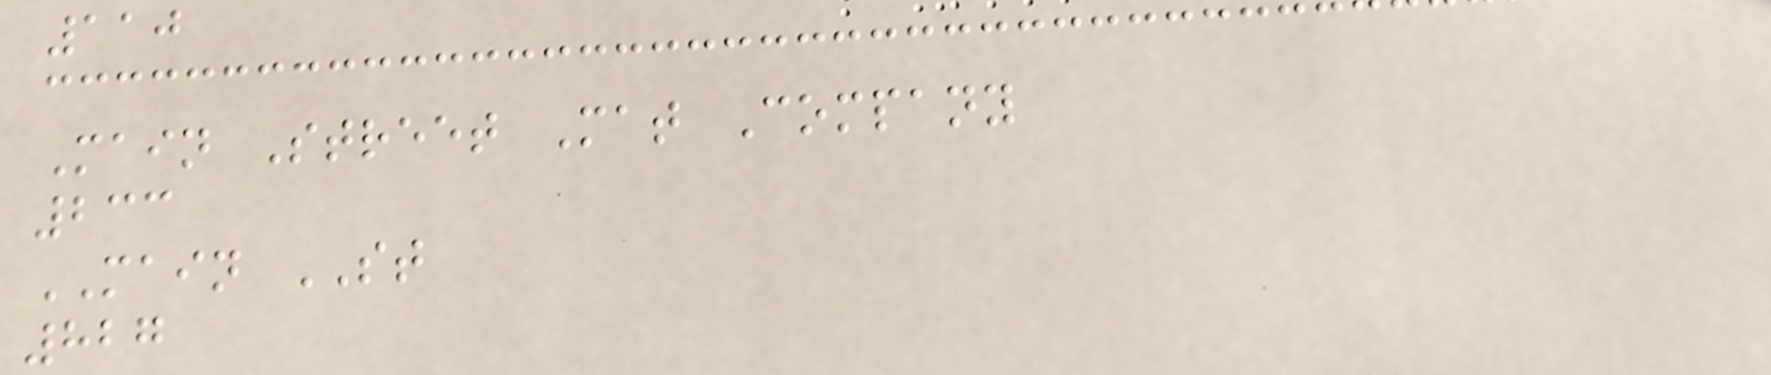110
Main Street Mat Company
233
MAIN ST
827
